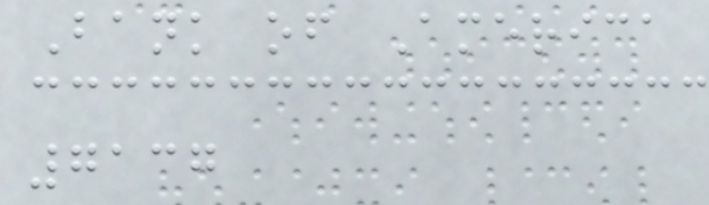Bank of America
7137
